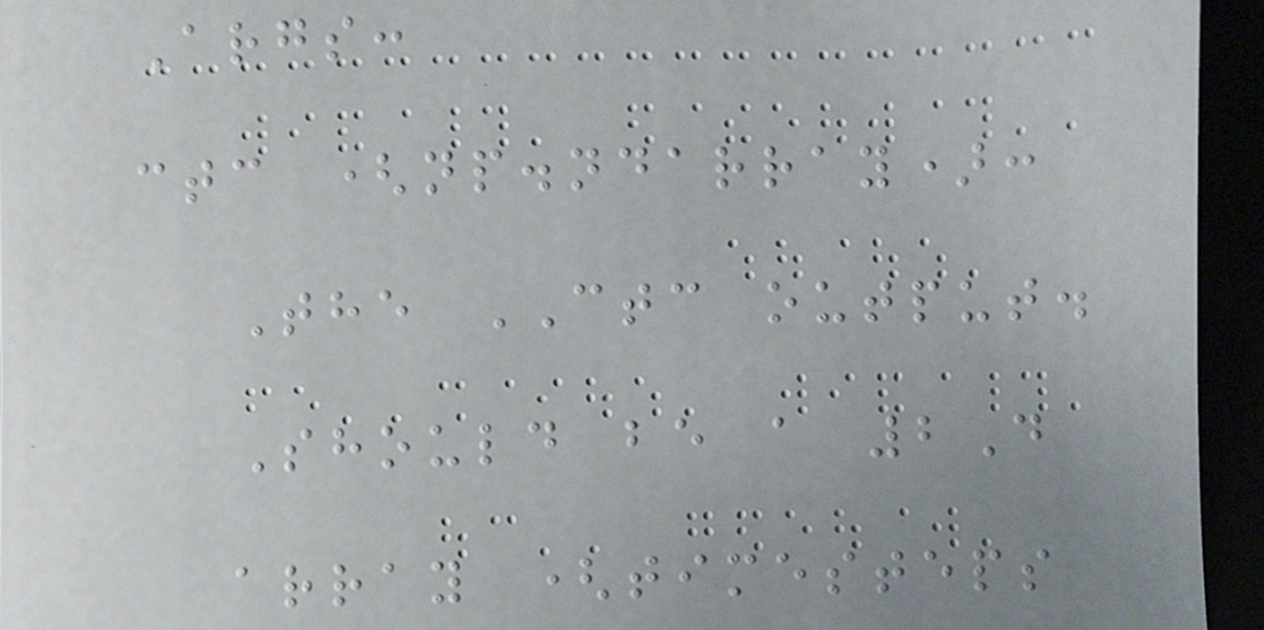Args:
ctc (np.ndarray):
The CTC output.
Should be a 2D
array (timesteps
